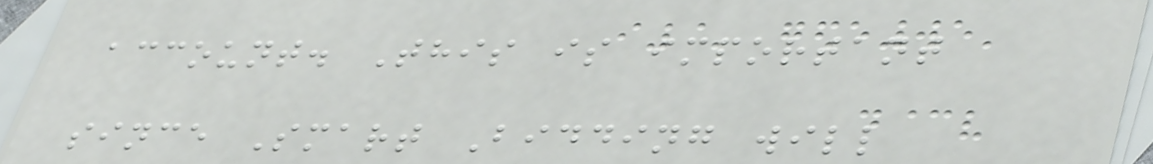account. This is important
since Smart Bidding will
